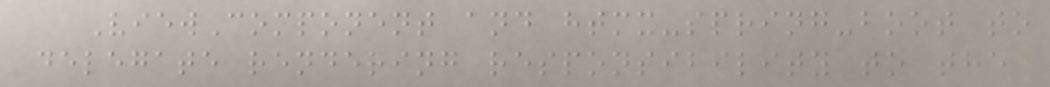ViewComponent and htmx-spring-boot to
delegate rendering responsibility to the
